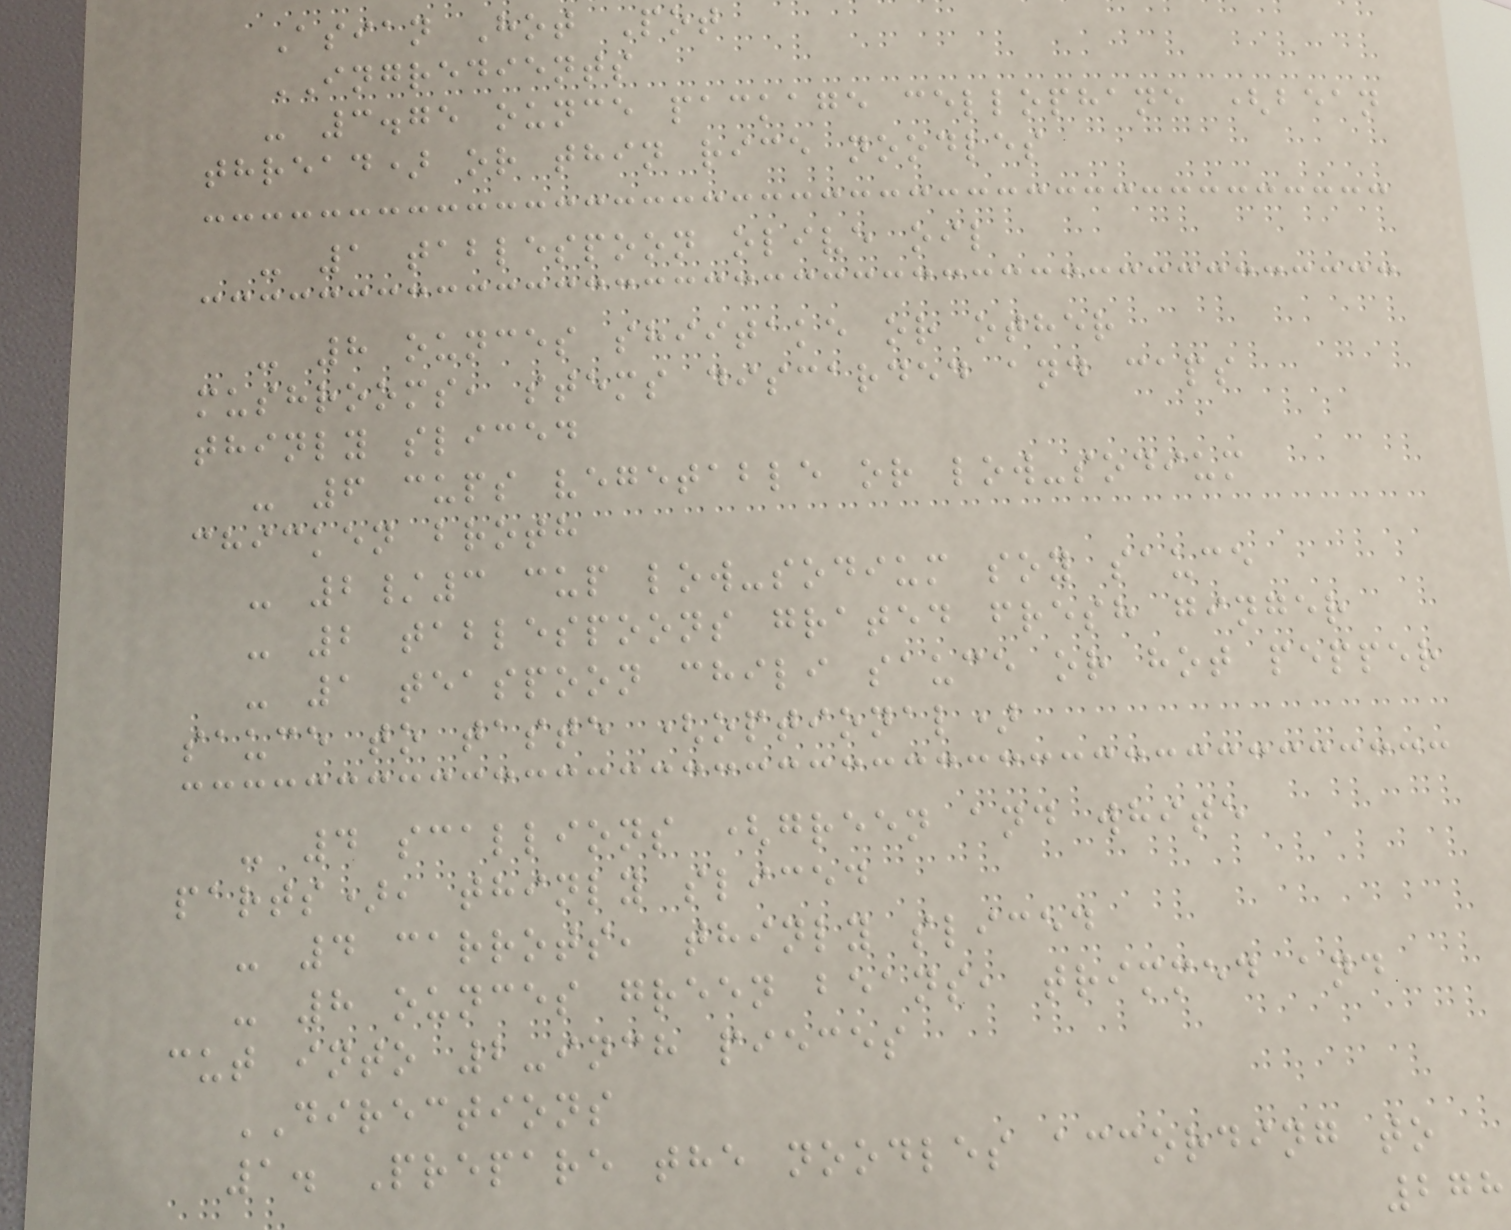Asian Hot Pot
INGREDIENTS
- 3.75 ounce package cellophane (bean
thread) or thin rice noodles
- 1 tablespoon olive oil
- 8 ounces shiitake or other
mushrooms, stems discarded and caps
thinly sliced
- 6 cups vegetable or low-sodium
chicken broth
- 2/3 cup low-sodium soy sauce
- 2 tablespoons grated fresh ginger
- 1 teaspoon chili sauce or hot pepper
sauce to taste (optional)
- 4 scallions (green and white
parts), thinly sliced
- 4 carrots, thinly sliced
- 8 ounces green beans, trimmed and
cut into 2-inch pieces
DIRECTIONS
1. Prepare the noodles according to
278
